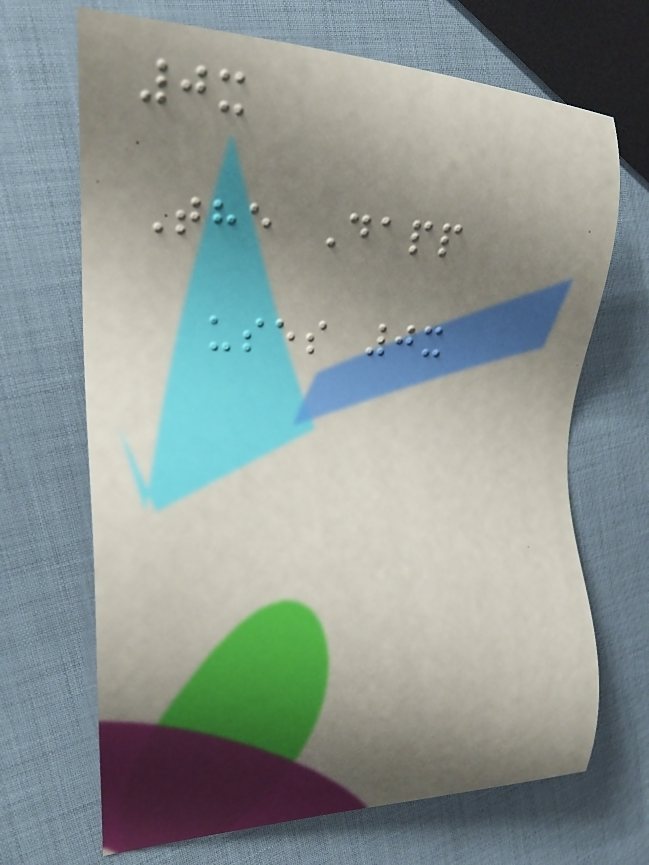0x
The Dapp
uses 0x
